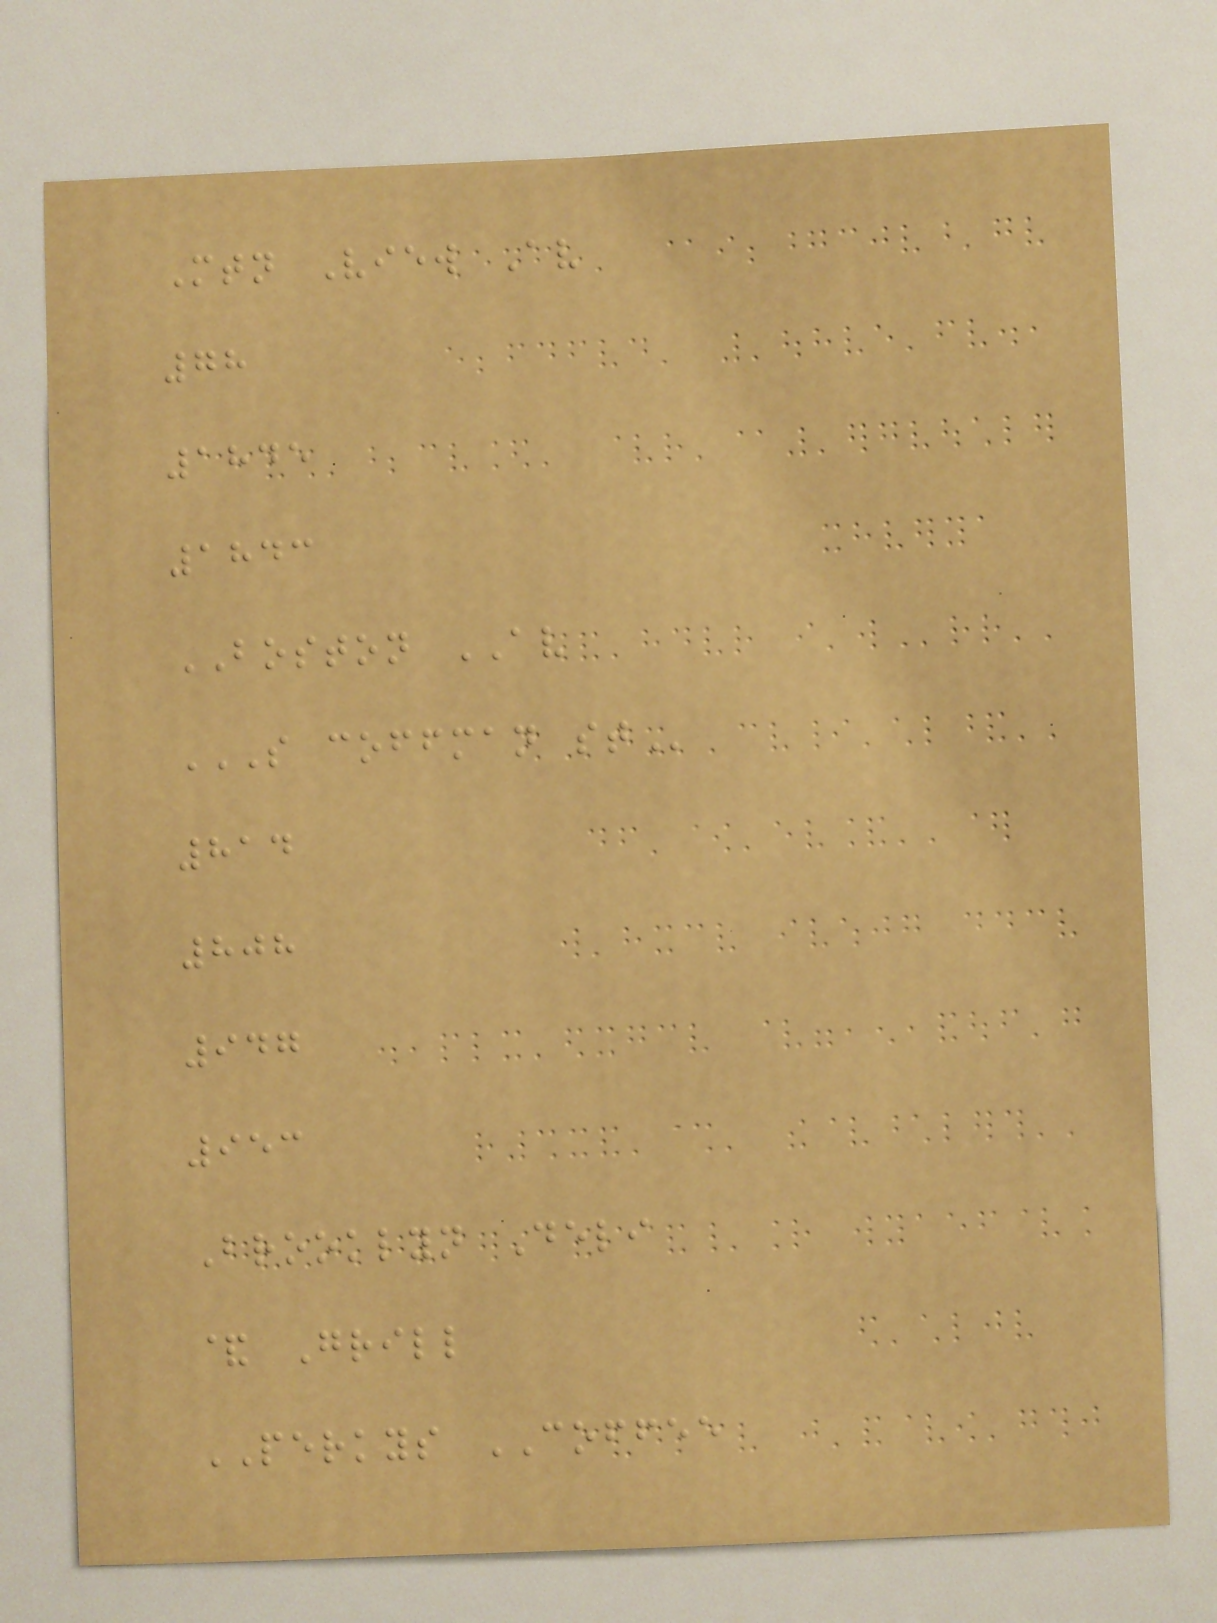Mtn View Av
78
1845
1843
BOSTON AV
S COFFMAN ST
814
808
947
953
Brooklyn Deli
& Grill
PERKYS COFFEE
